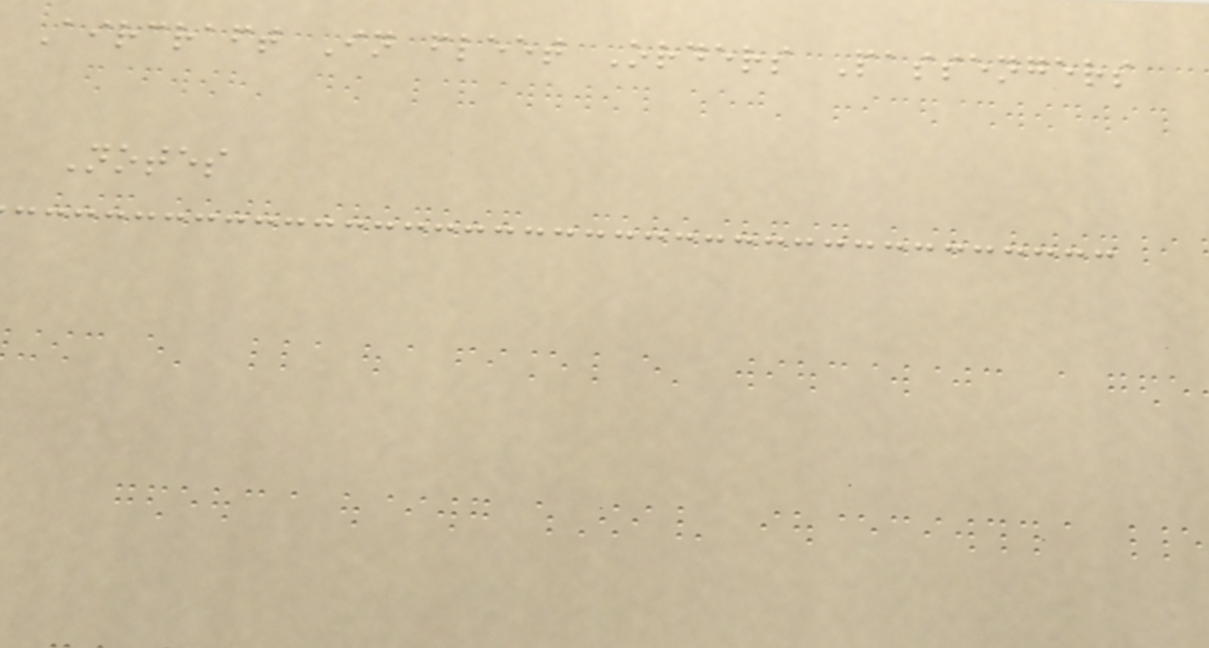Aircraft In fleet Orders Passengers
Notes
